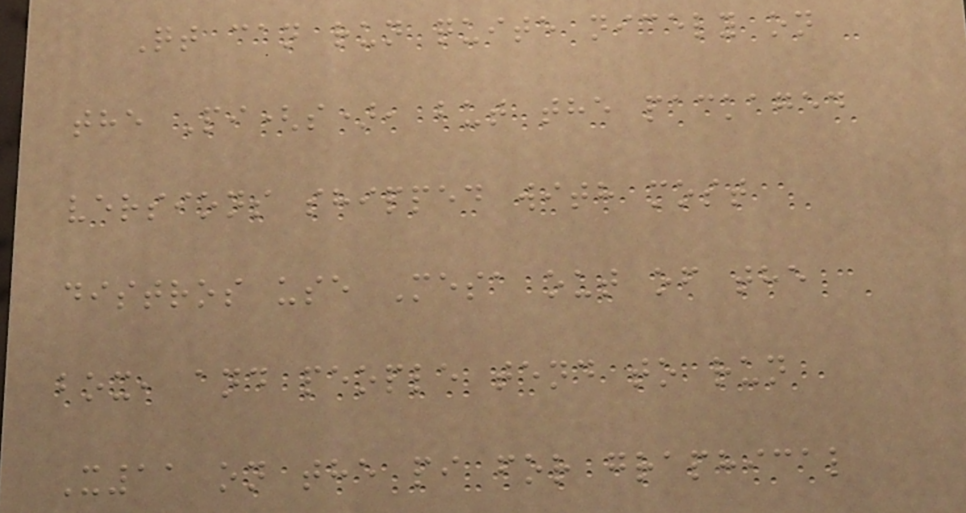Qt can run quite nicely on
the Pi(s), but the packaged
versions shipped with most
distros use Mesa out of the
box, and people tend to run
X11 on the pi for graphical
